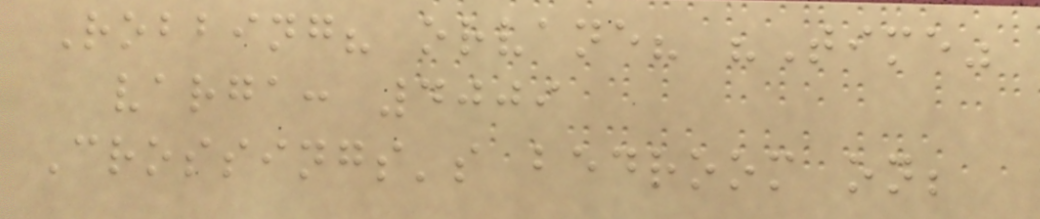Robbing? orvane? "Time"
varga: 4009
Crossings's bedroom on;
